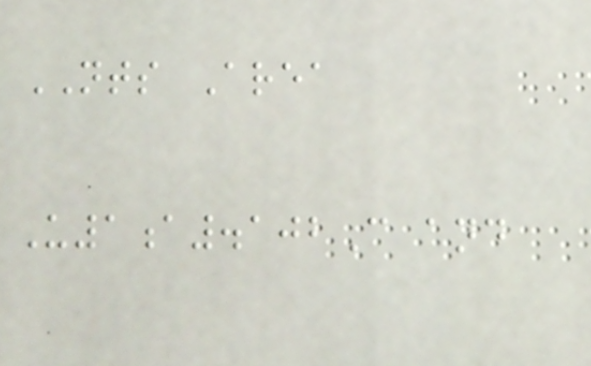NTS Area
U1a.102C and
